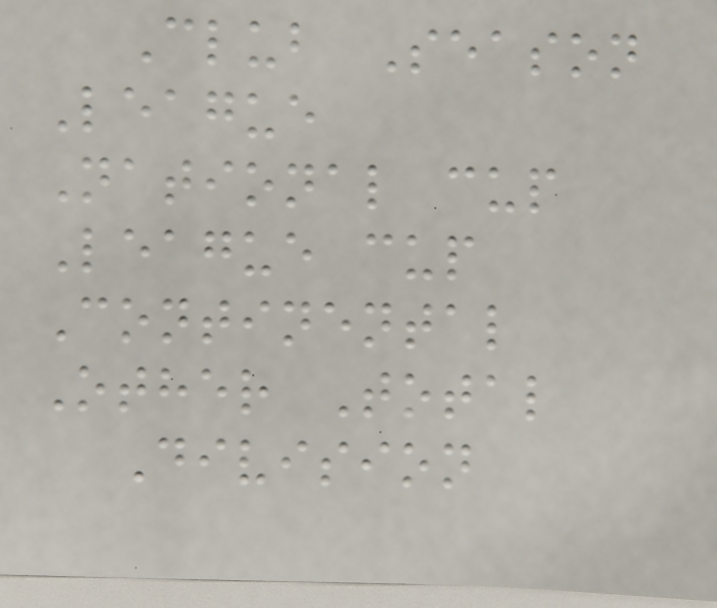Club Season
League
National cup
League cup
Continental
Other Total
Division
